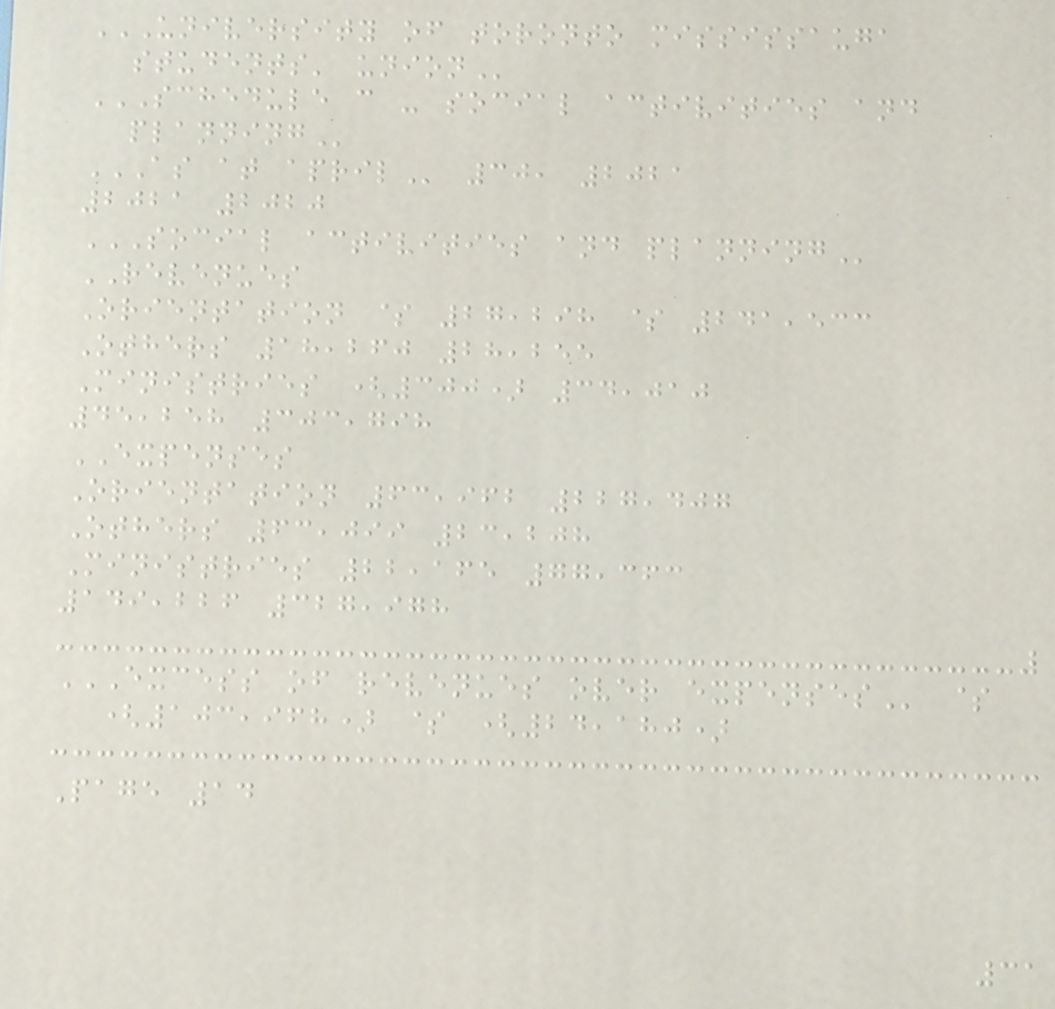UNIVERSITY OF TORONTO MISSISSAUGA
STUDENTS' UNION
SCHEDULE C - SOCIAL ACTIVITIES AND
PLANNING
AS AT APRIL 30, 2021
2021 2020
SOCIAL ACTIVITIES AND PLANNING
REVENUES
Orientation $ 27,298 $ 241,533
Others 18,260 28,255
Ministries (300) 34,010
45,258 303,798
EXPENSES
Orientation 63,962 227,407
Others 63,099 23,208
Ministries 22,165 77,363
149,226 327,978
EXCESS OF REVENUES OVER EXPENSES $
(103,968) $ (24,180)
Page 14
31
